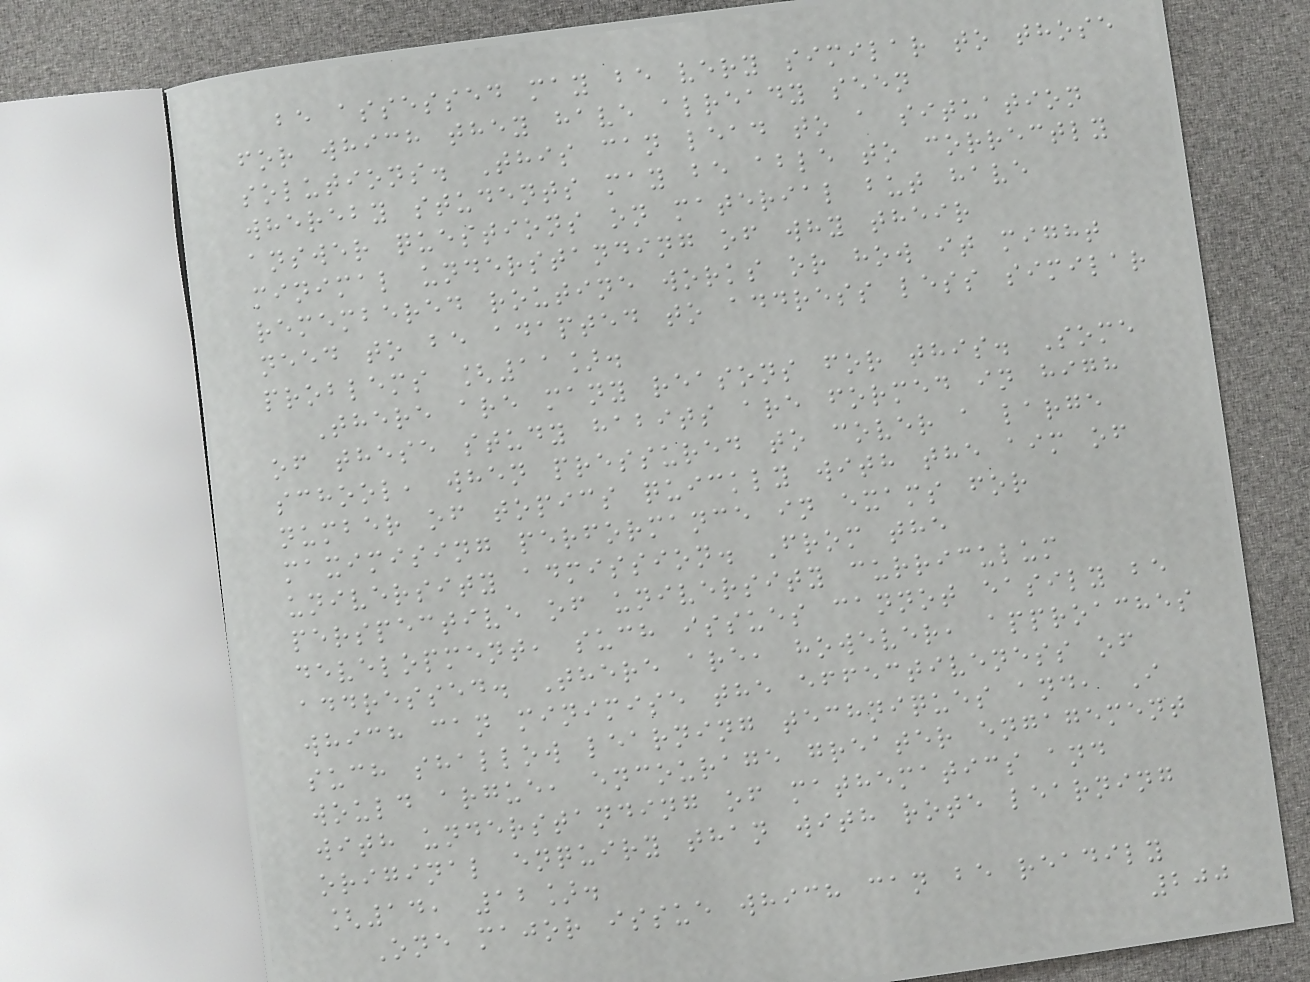be assessed may be very similar to those
for which they have already seen
solutions. This can lead to a situation
whereby students may be able to correctly
answer questions on material but have
minimal understanding of why their
remembered routine works or how it might
need to be adapted to address less similar
problems [11].
There are many reasons for this. Some
of these study habits are formed in high
school, when pressured to cover a large
number of topics quickly with the aim of
maximising performance in exams for
university admission. From the
perspective of university curriculum
development, such issues cannot easily be
addressed. There are, however, approaches
which can minimise the effectiveness of
such shallow learning techniques and, I
would argue, encourage greater engagement
with understanding of mathematics and
original enquiry than with rote learning
[14, 12].
One major issue which can be readily
200
